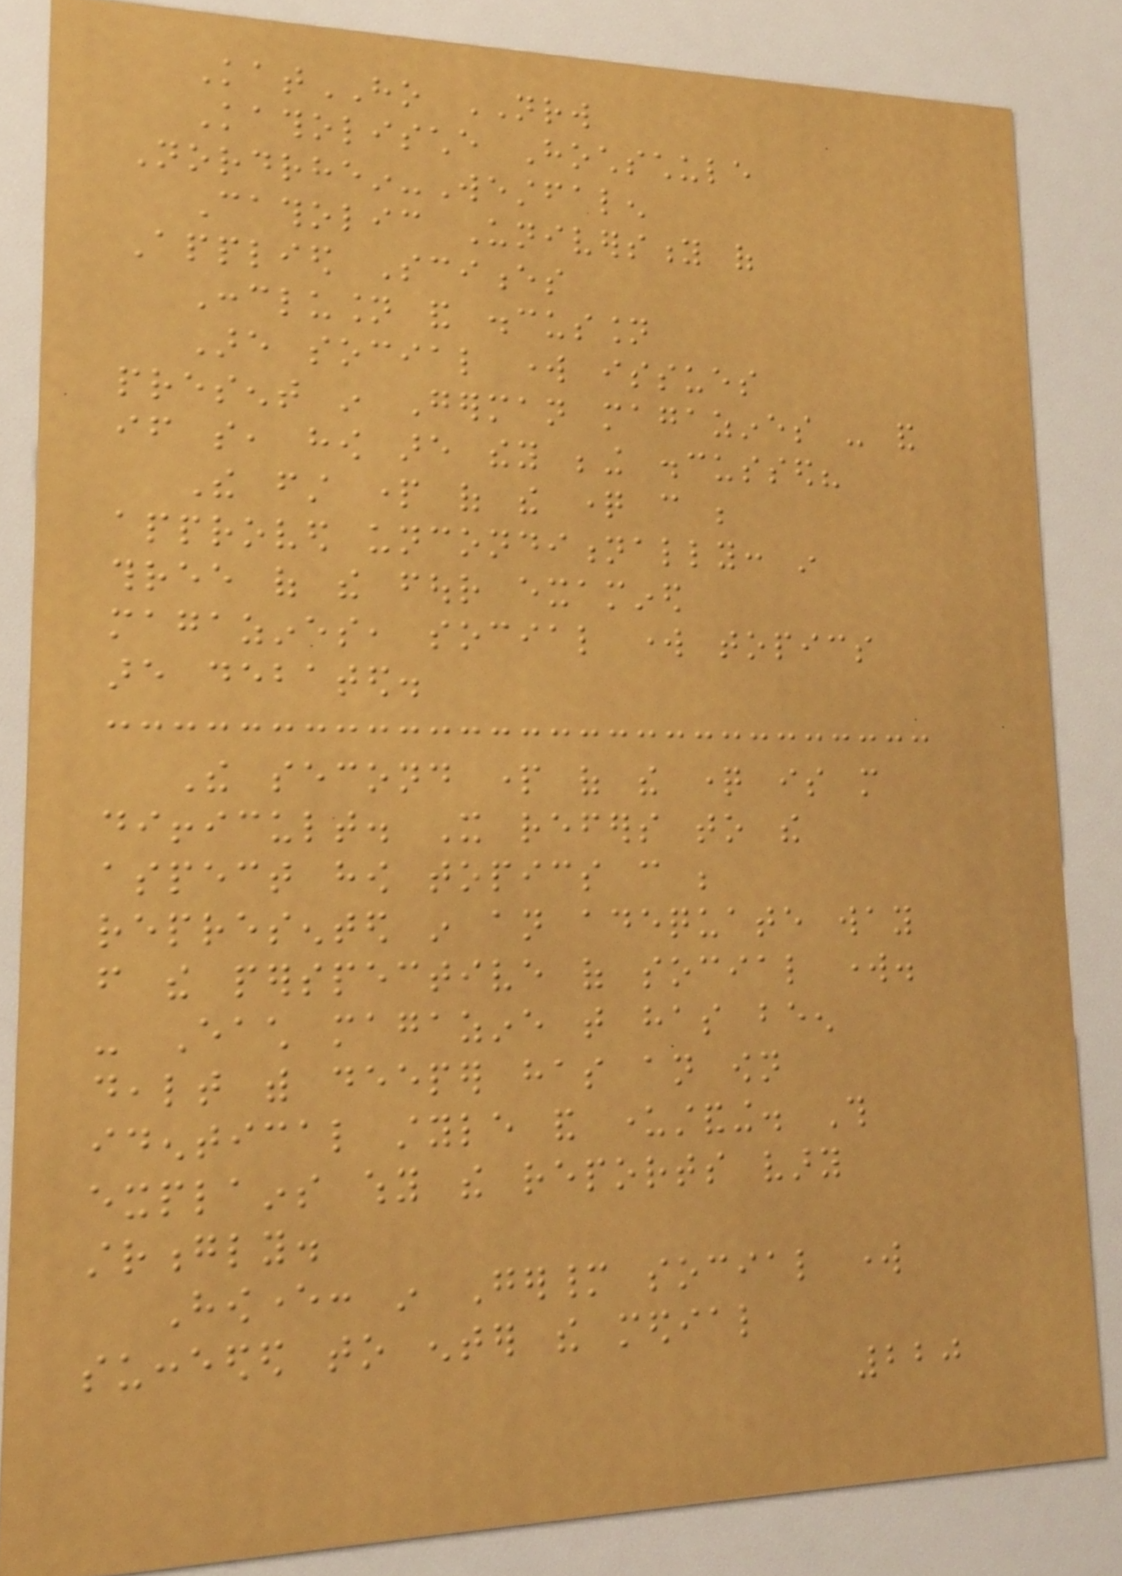KatHO NRW
Katholische Hochschule
Nordrhein-Westfalen
Catholic University of
Applied Sciences
Conclusion and discussion
Are social work issues
present in German magazines - and
if so, how are they being discussed?
The first part of the question can be
approved unconditionally: in
three of the four examined
magazines, social work topics
are debated.
The second part of the question is more
difficult. It refers to the
aspect how topics can be
represented in an adequate way
from the perspective of social work.
- Each magazine that has been
dealt with deeper has an own
identical style and understanding. This
explains why the reports vary
strongly.
However: in Germany social work
succeeded to enter the medial
220
